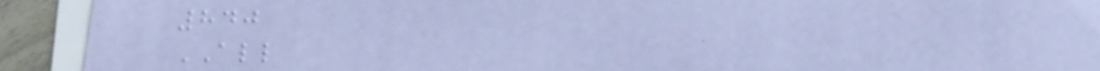840
ALL
